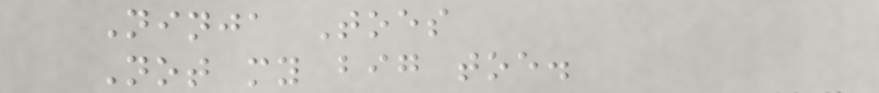Ninja Toes
Not my big toe.
